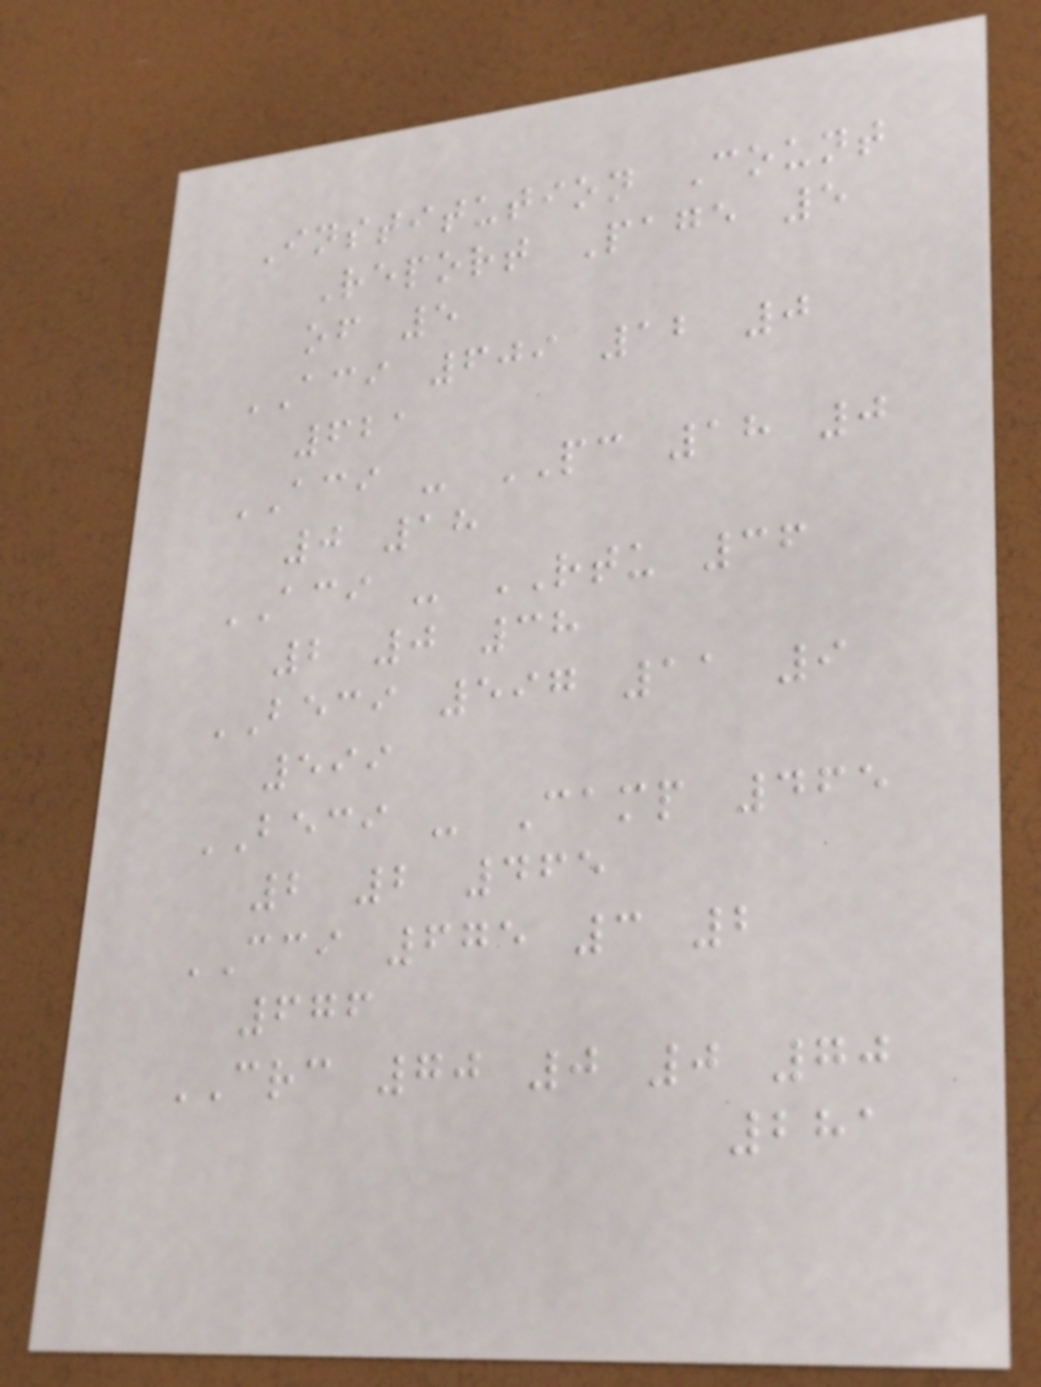Institution Count
Report Page 5
of 5
ACI 609 12 0
621
ACI - PC 18 0
0 18
ACI - RTU 36
2 0 38
BECI 597 11 9
599
BECI - Camp 465
2 2 465
CCI 675 3 2
676
CRC 70 0 0 70
281
